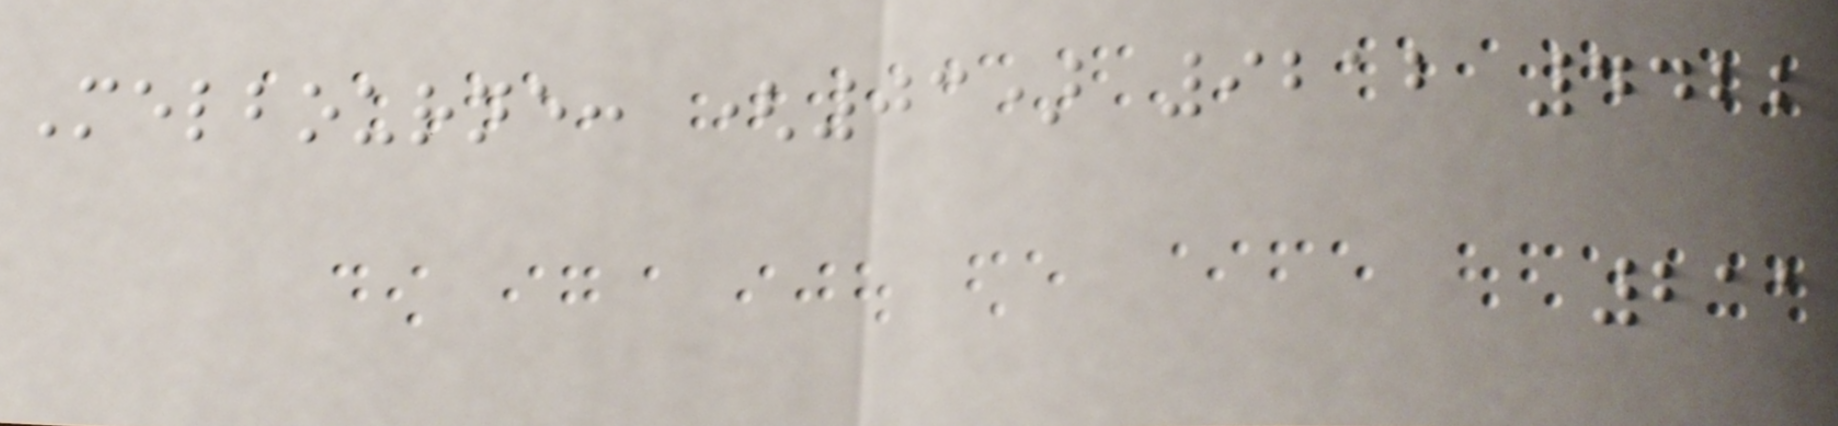Melbourne: (03) 9212 4422
211
